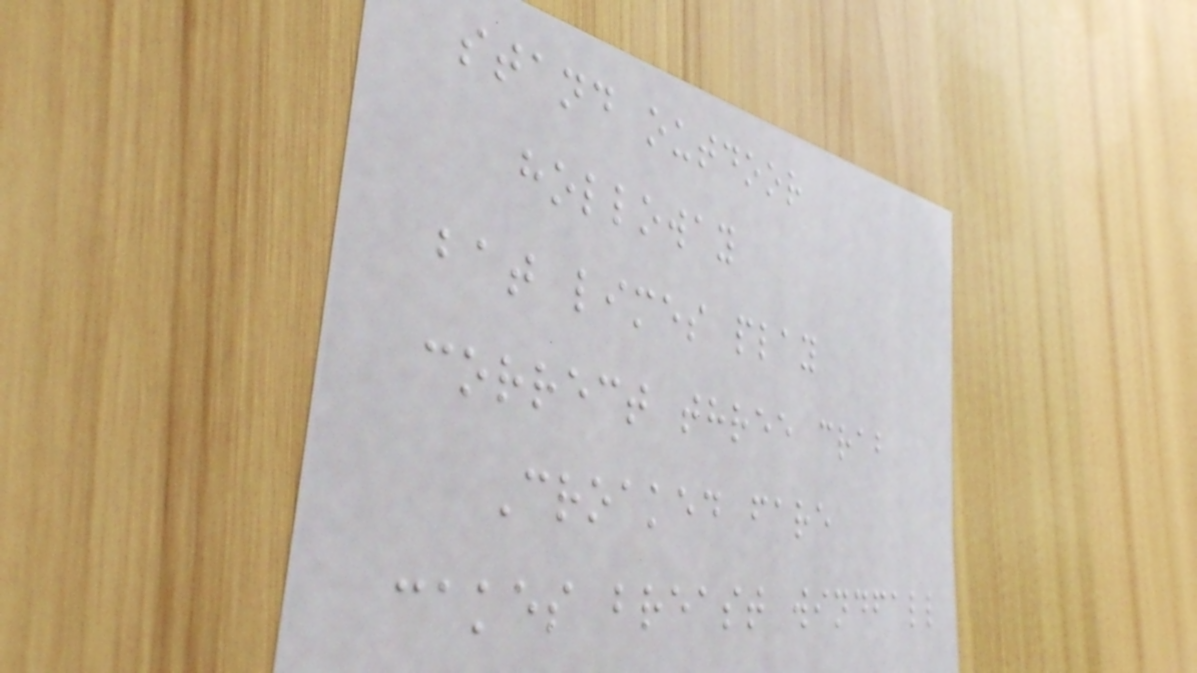stand outdoor
holloway
bat limes play
correct three crab
Croaked fare
cakes breast windfall
